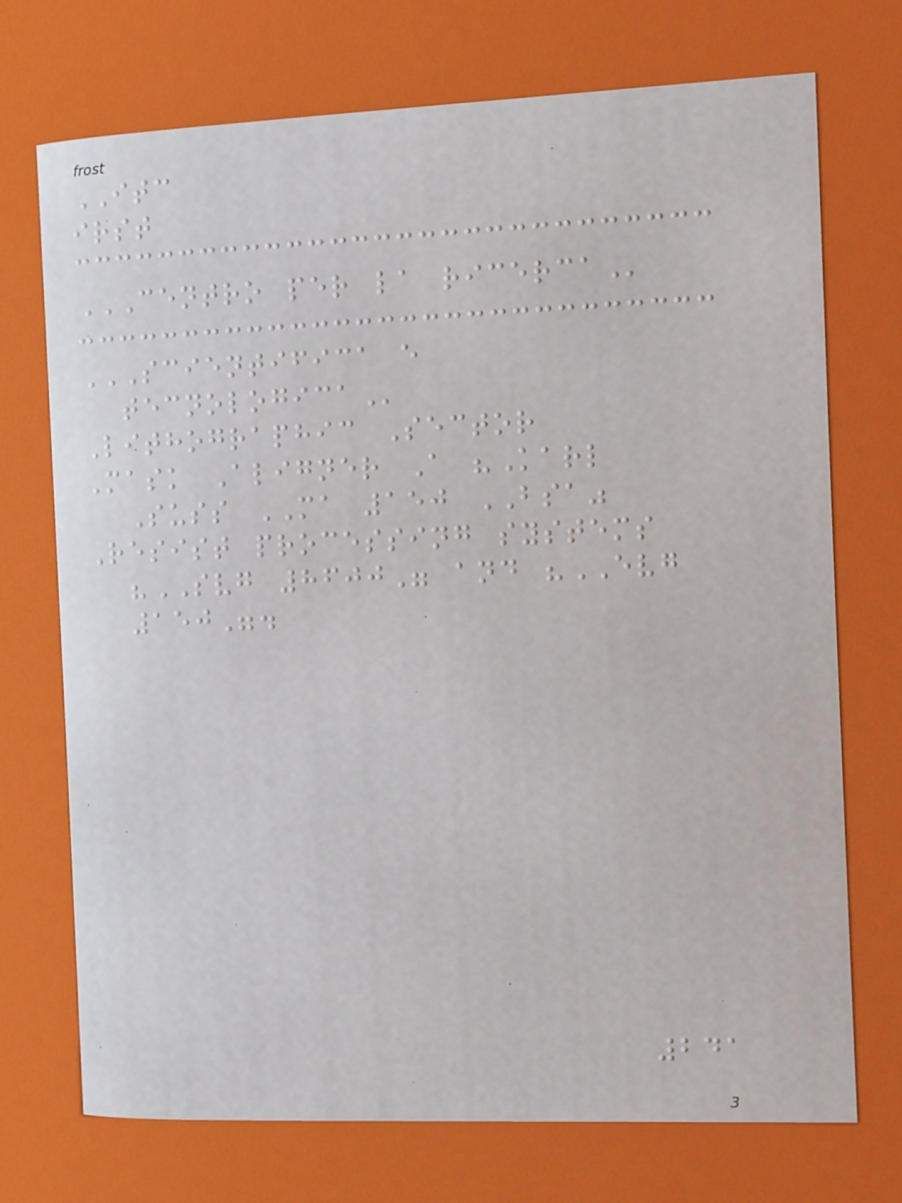ITC
irst
CENTRO PER LA RICERCA
SCIENTIFICA E
TECNOLOGICA
Lithographic Sector
Mask Aligner A "Karl
Suss MA 150 BSA"
Resist processing systems
"SVG 8600" and "EVG
150".
241
